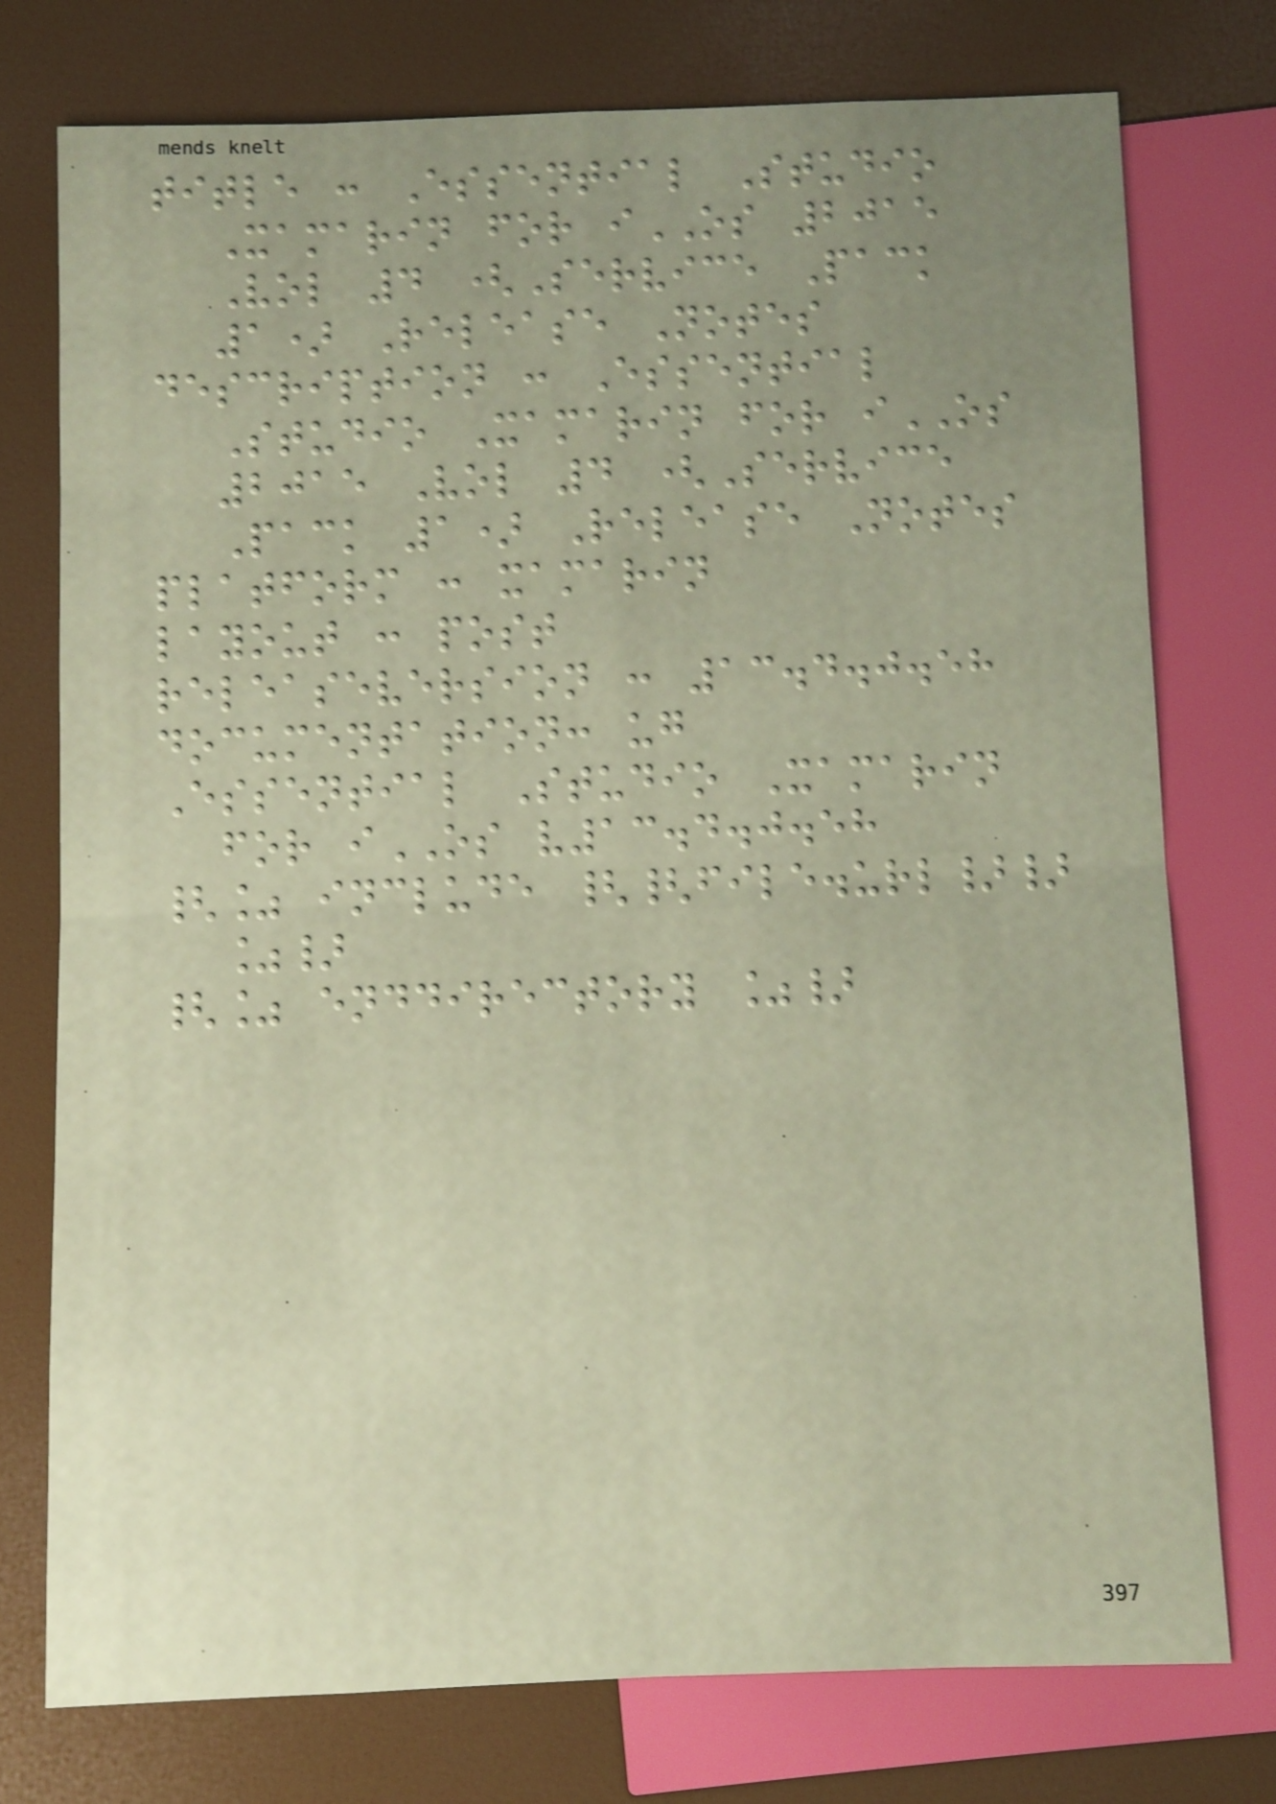title : Essential Studio
Xamarin for iOS 2015
Vol 4 (Service Pack
1) Release Notes
description : Essential
Studio Xamarin for iOS
2015 Vol 4 (Service
Pack 1) Release Notes
platform : xamarin
layout : post
releaseversion : 13.4.0.58
documentation: ug
Essential Studio Xamarin
for iOS v13.4.0.58
{% include {{file.url}}
%}
{% enddirectory %}
